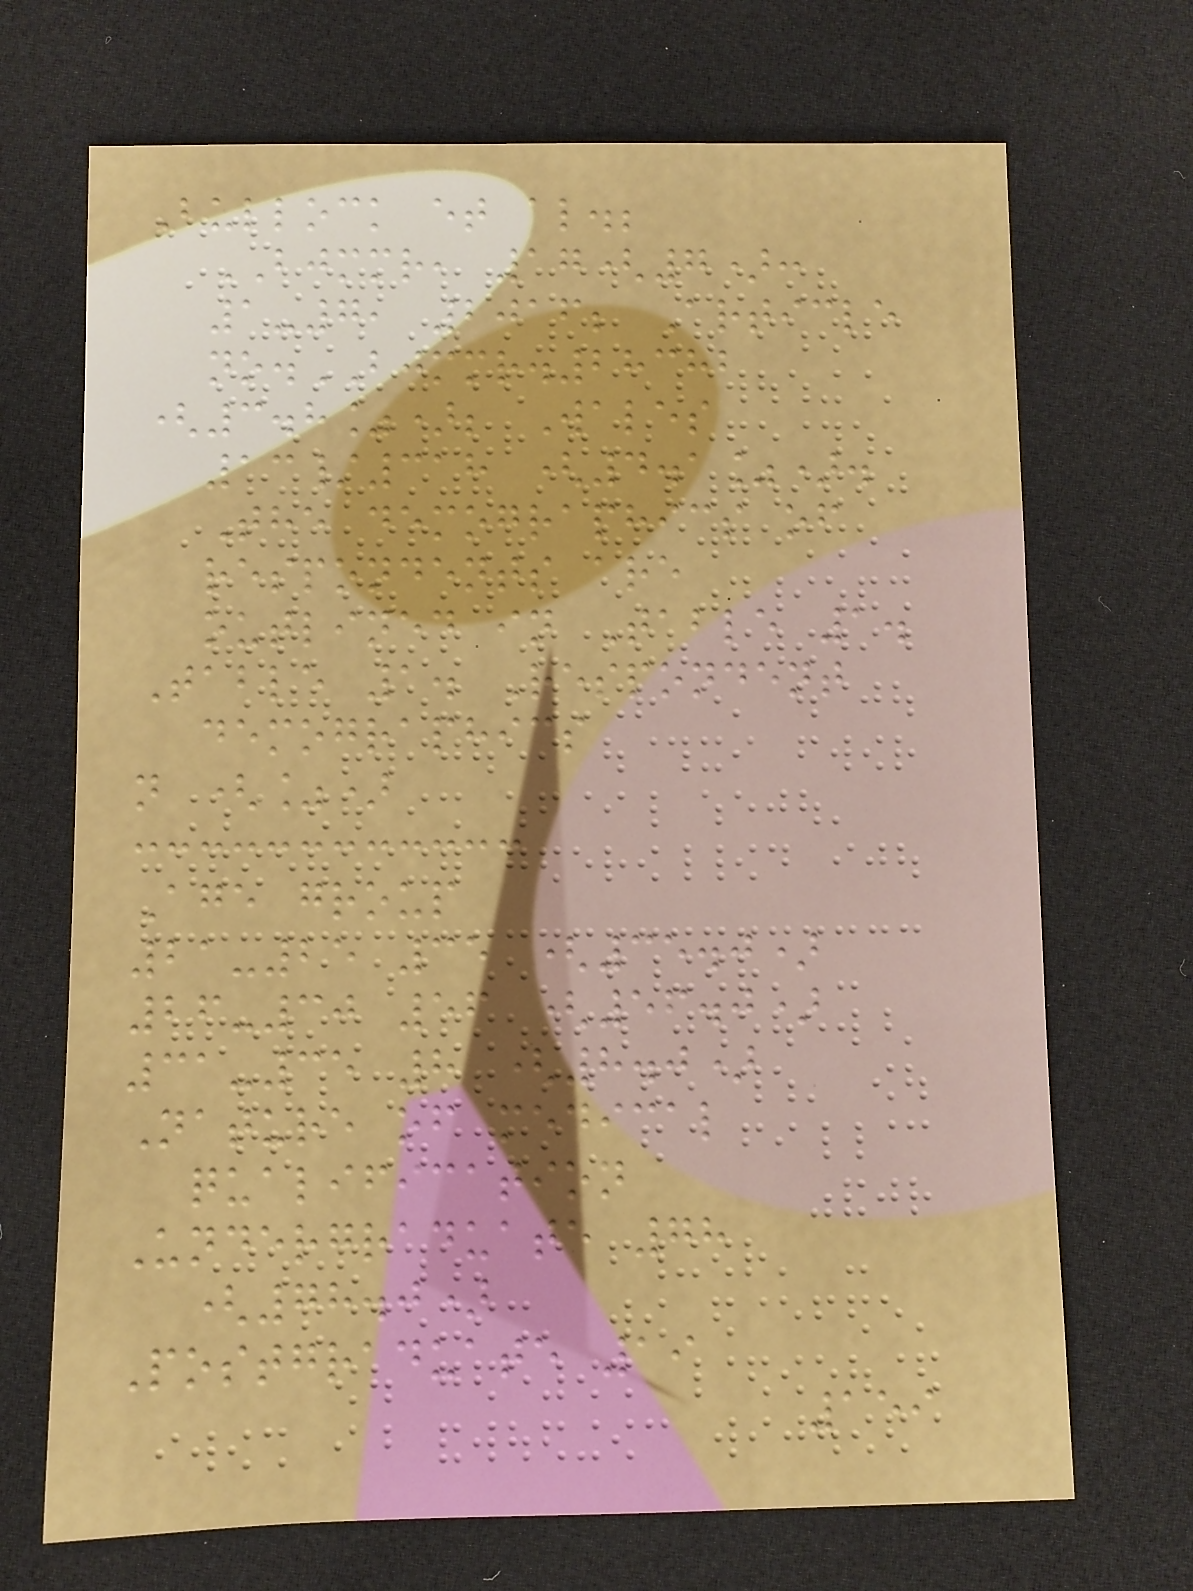Bullock et al.;
BJMMR, 17(7):
1-7, 2016; Article
no.BJMMR.28382
(3.8%); Wales
13/318 (4.1%).
The demographics of
respondents are
outlined in Table 1.
Table 1. Respondent
demographics
n (%)
Age group
21-25 35 (35.0)
26-30 56 (56.0)
31-35 8 (8.0)
Nature of medical
qualification
Undergraduate 78
(78.0)
Postgraduate 19
159
